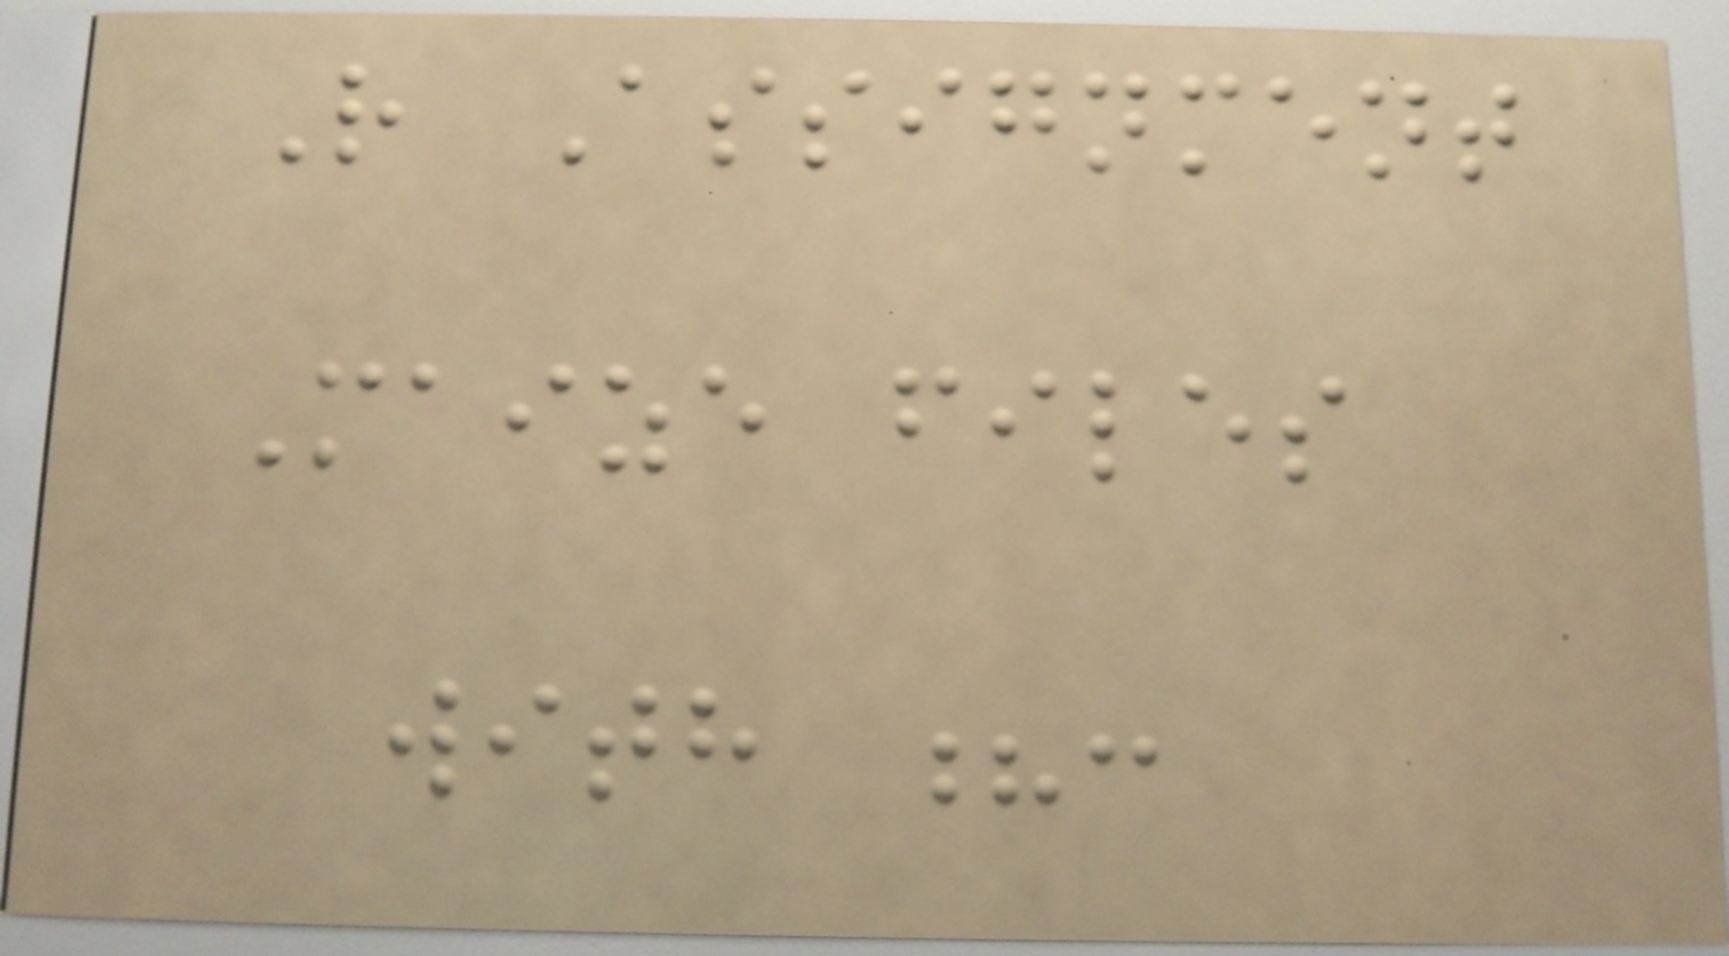R Assignment
Maize files
with ?:
